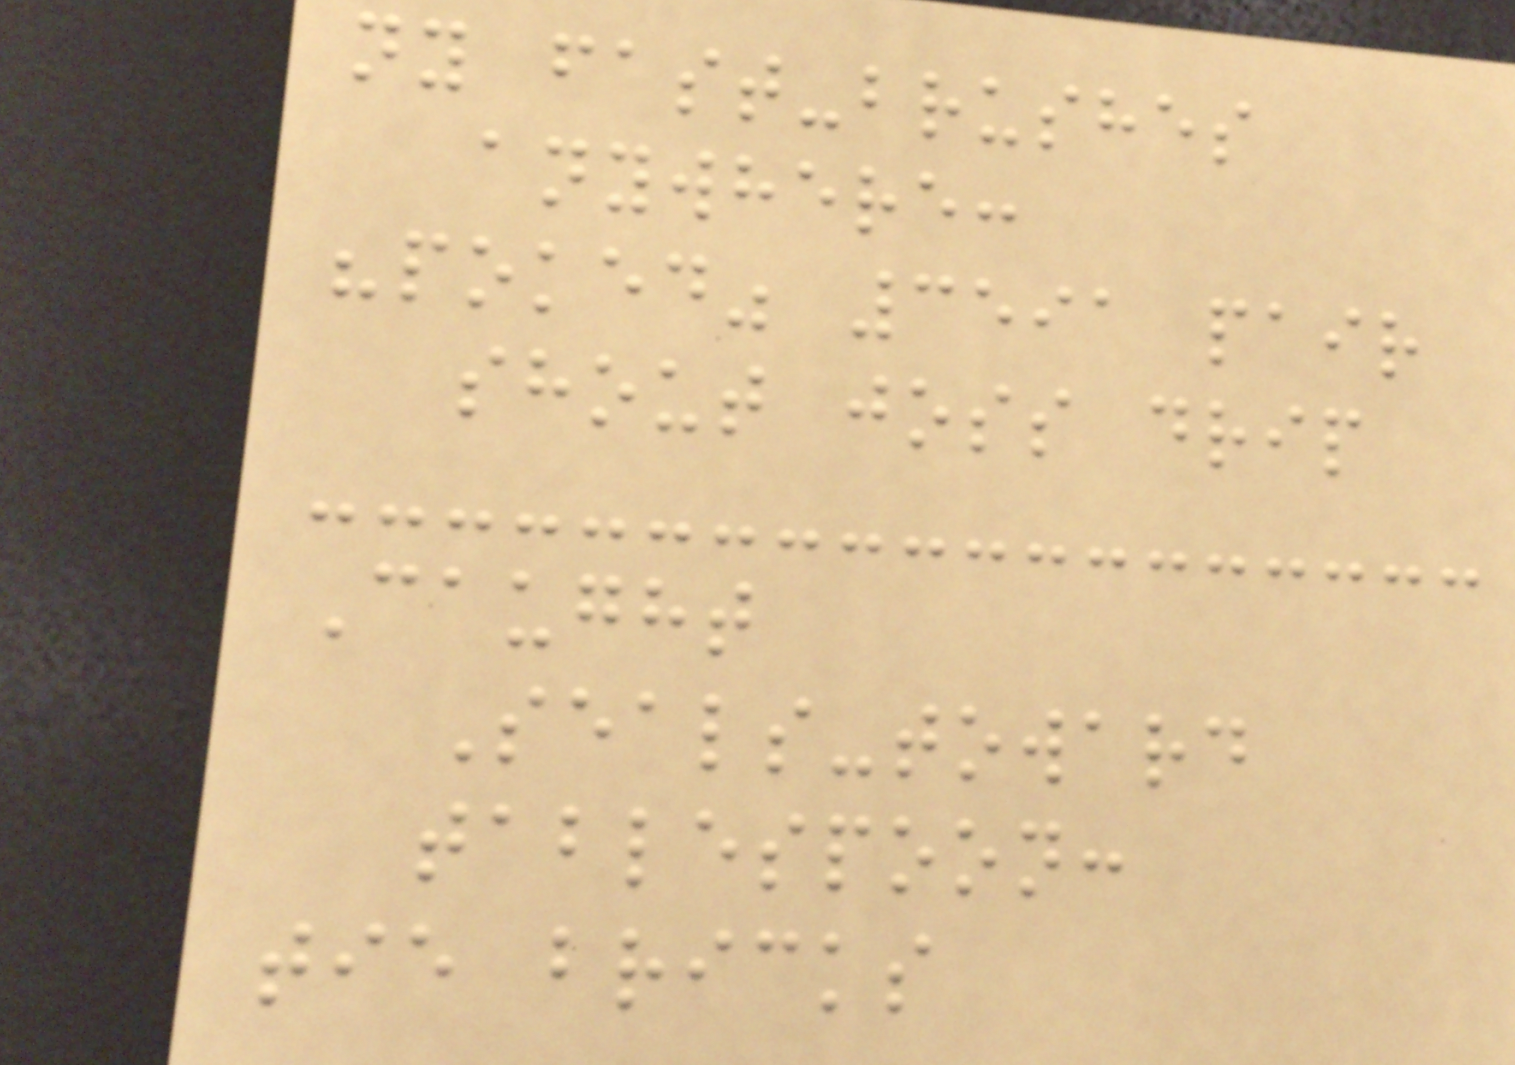ny fast-brushes
anywhere:
"poked" 3591 pair
shout joss drip
Caught
Seals-toward
tablespoon:
tie bricks
